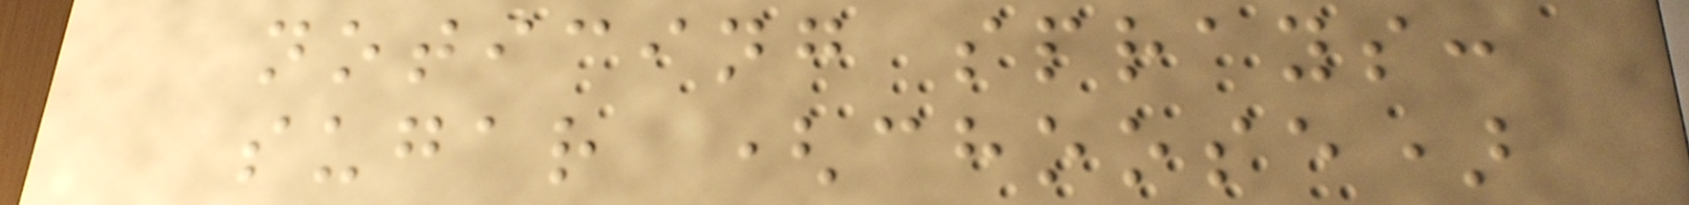noticing sprays:
sugar (choose)
